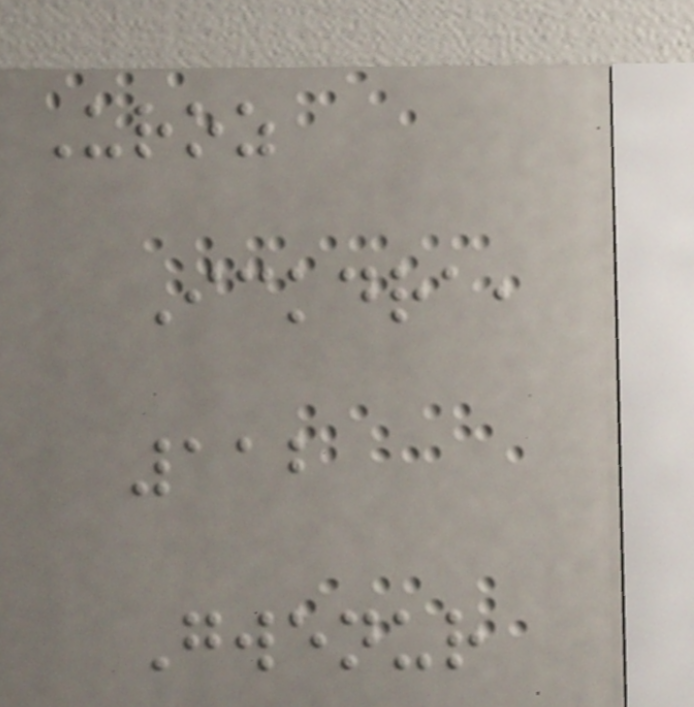Uroz
Ickdra,
112
Gwenur
